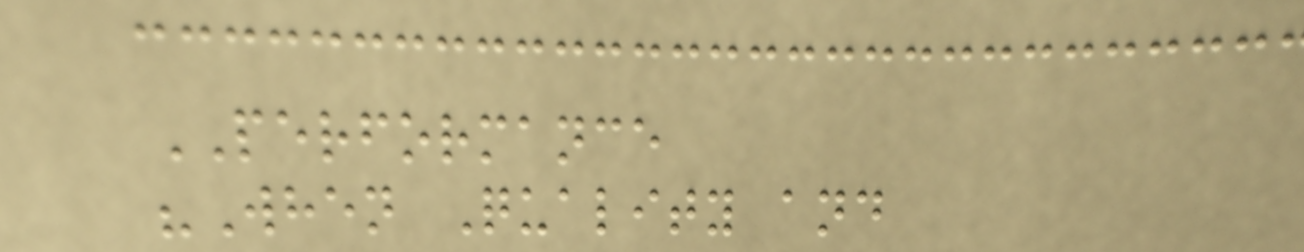PERFORMANCE
"When Quality and
